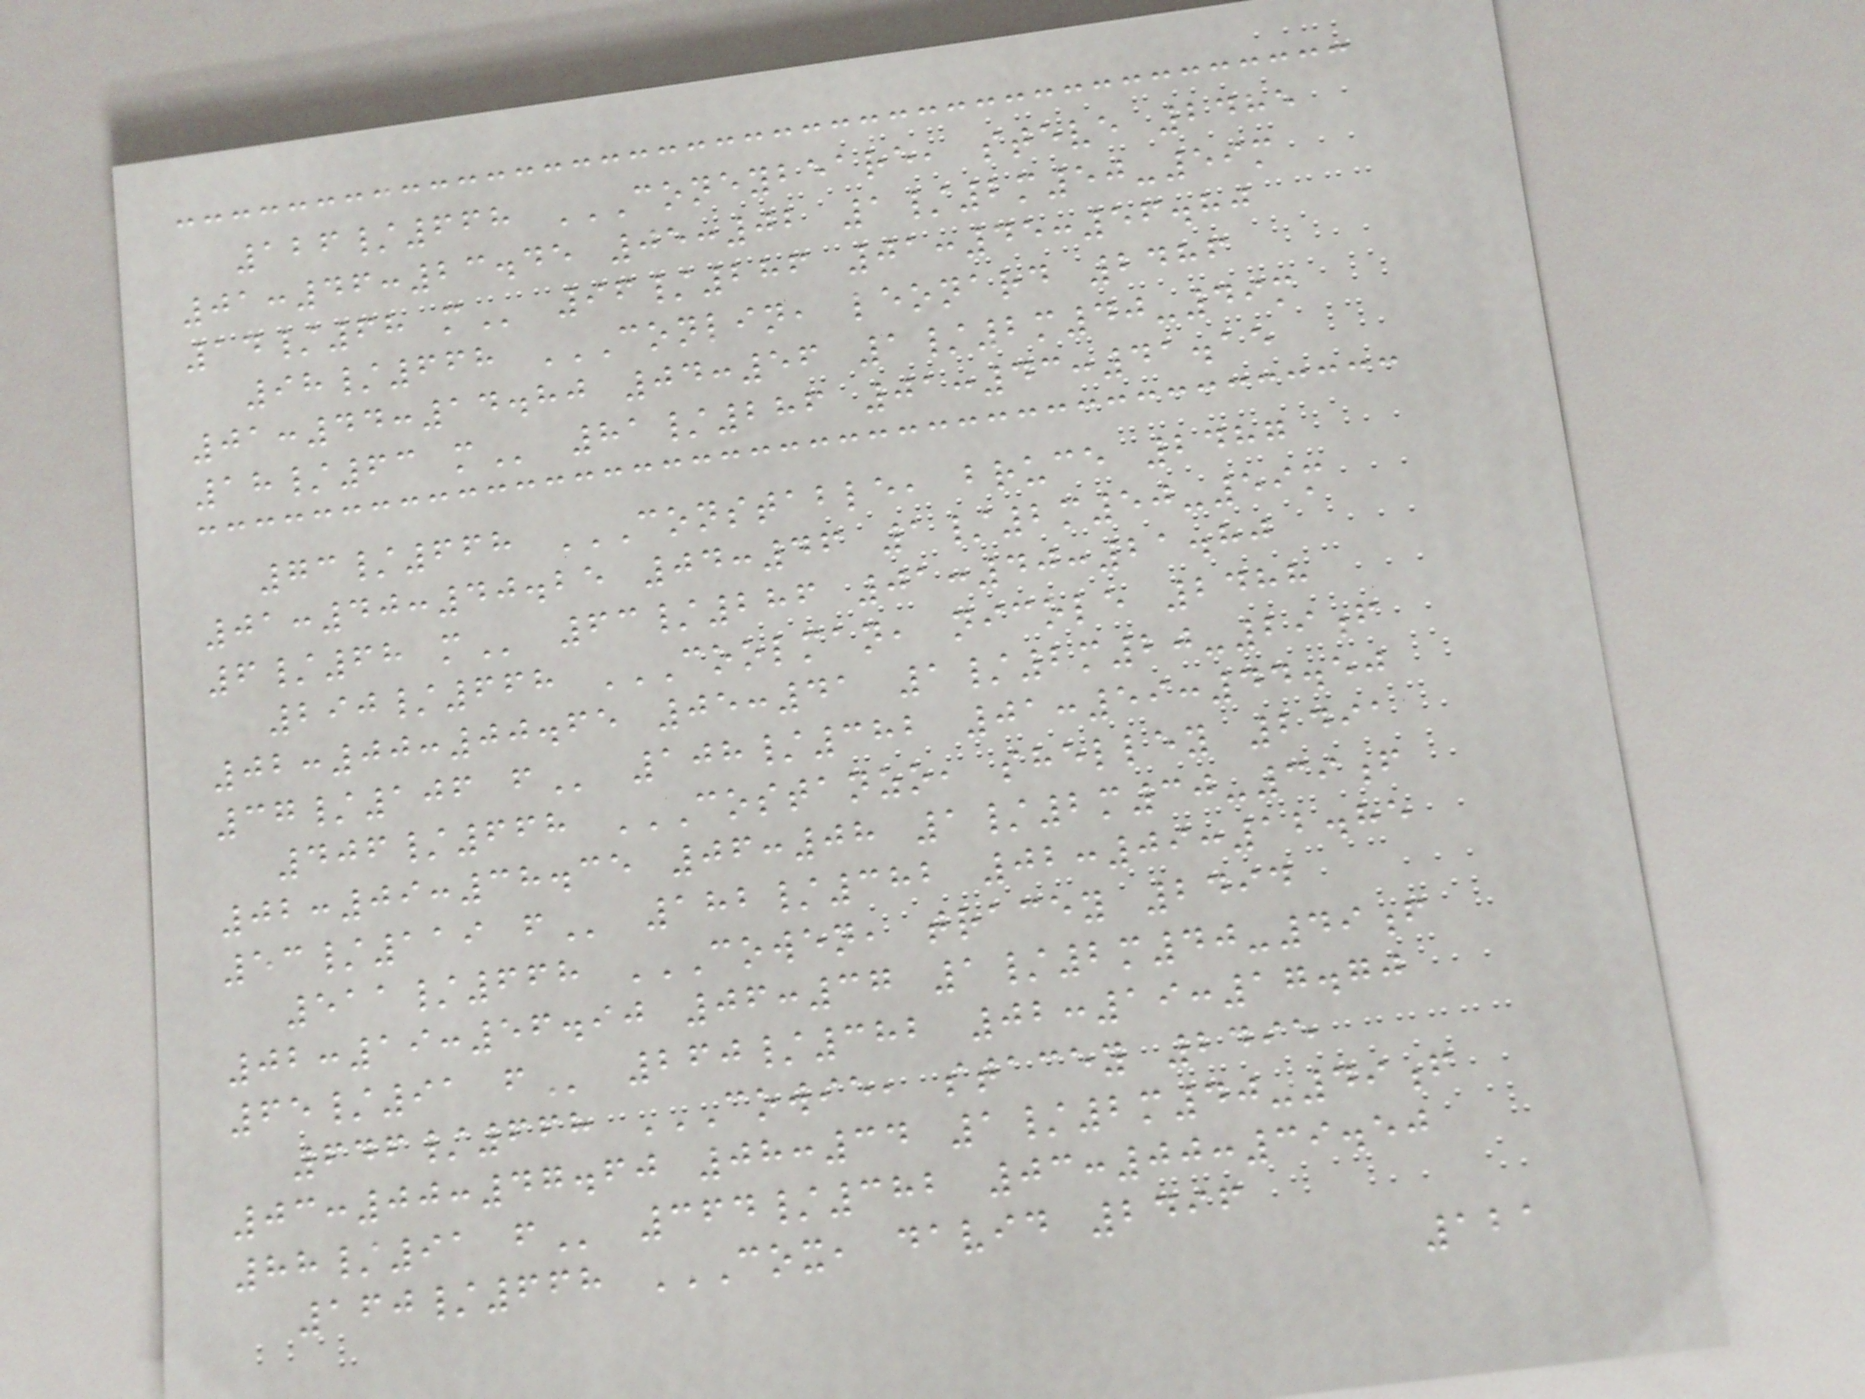126/668 CONEYBEARE, STEVE 2485
01:46:23.45 05:02 1/2M50-59M
14/68 M 96/286 01:45:56.80
98/668 CONLIN, LEONARD 2486
01:44:14.80 04:56 1/2M40-49M
18/63 M 81/286 01:43:41.15
73/668 CONSTABLE, BRUCE 2487
01:40:40.25 04:46 1/2M50-59M
6/68 M 63/286 01:40:21.80
290/668 COOLMAN, NICOLE 2488
02:00:00.65 05:41 1/2M20-29F
37/106 F 108/382 01:59:44.50
406/668 COSTANZO, SHELLEY 2491
02:09:38.35 06:08 1/2M30-39F
53/119 F 182/382 02:09:12.85
511/668 COWEN, TRACEY 2494
02:19:56.90 06:37 1/2M40-49F
65/91 F 260/382 02:19:17.70
646/668 COWIE, STACEY 2495
03:00:47.60 08:34 1/2M40-49F
88/91 F 364/382 03:00:39.50
160/668 COX, DAVID 2496
121
